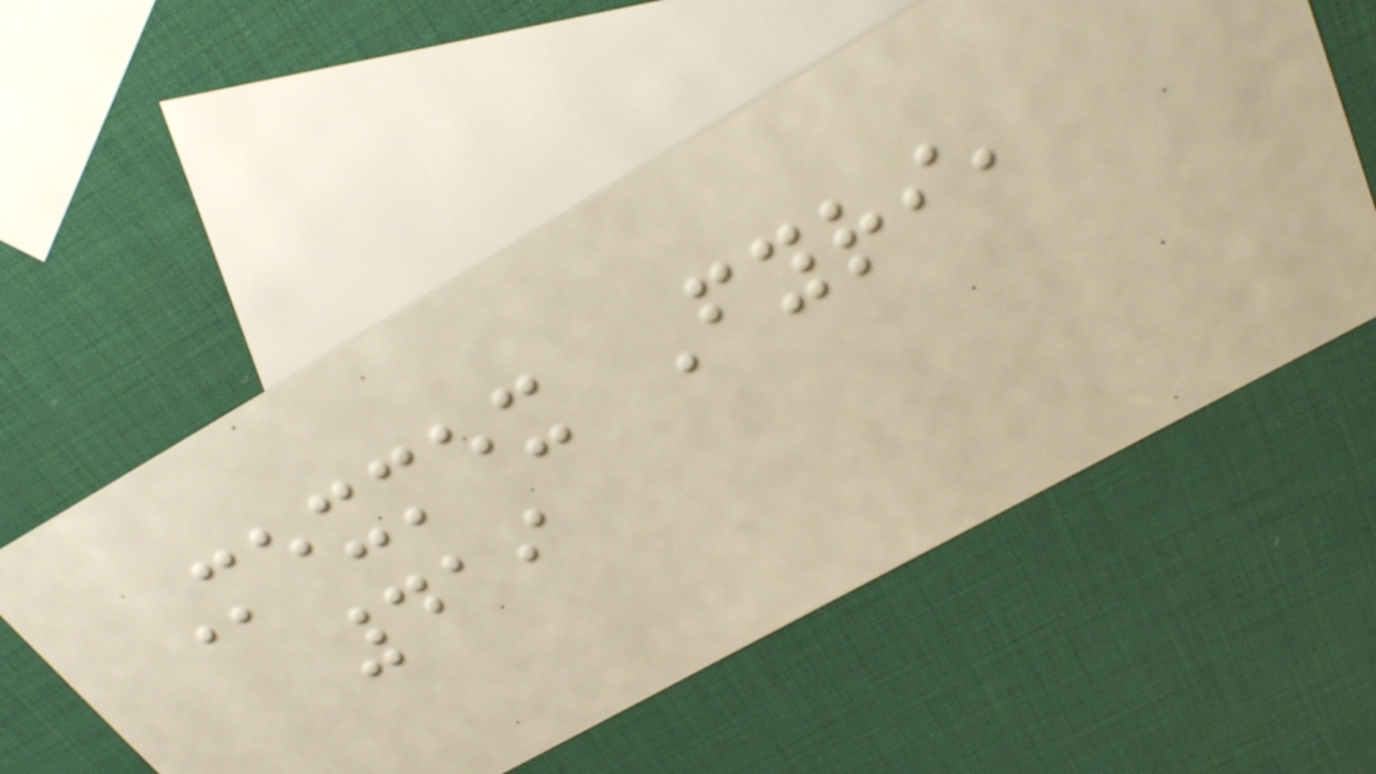Mexmex Fyri,
419
